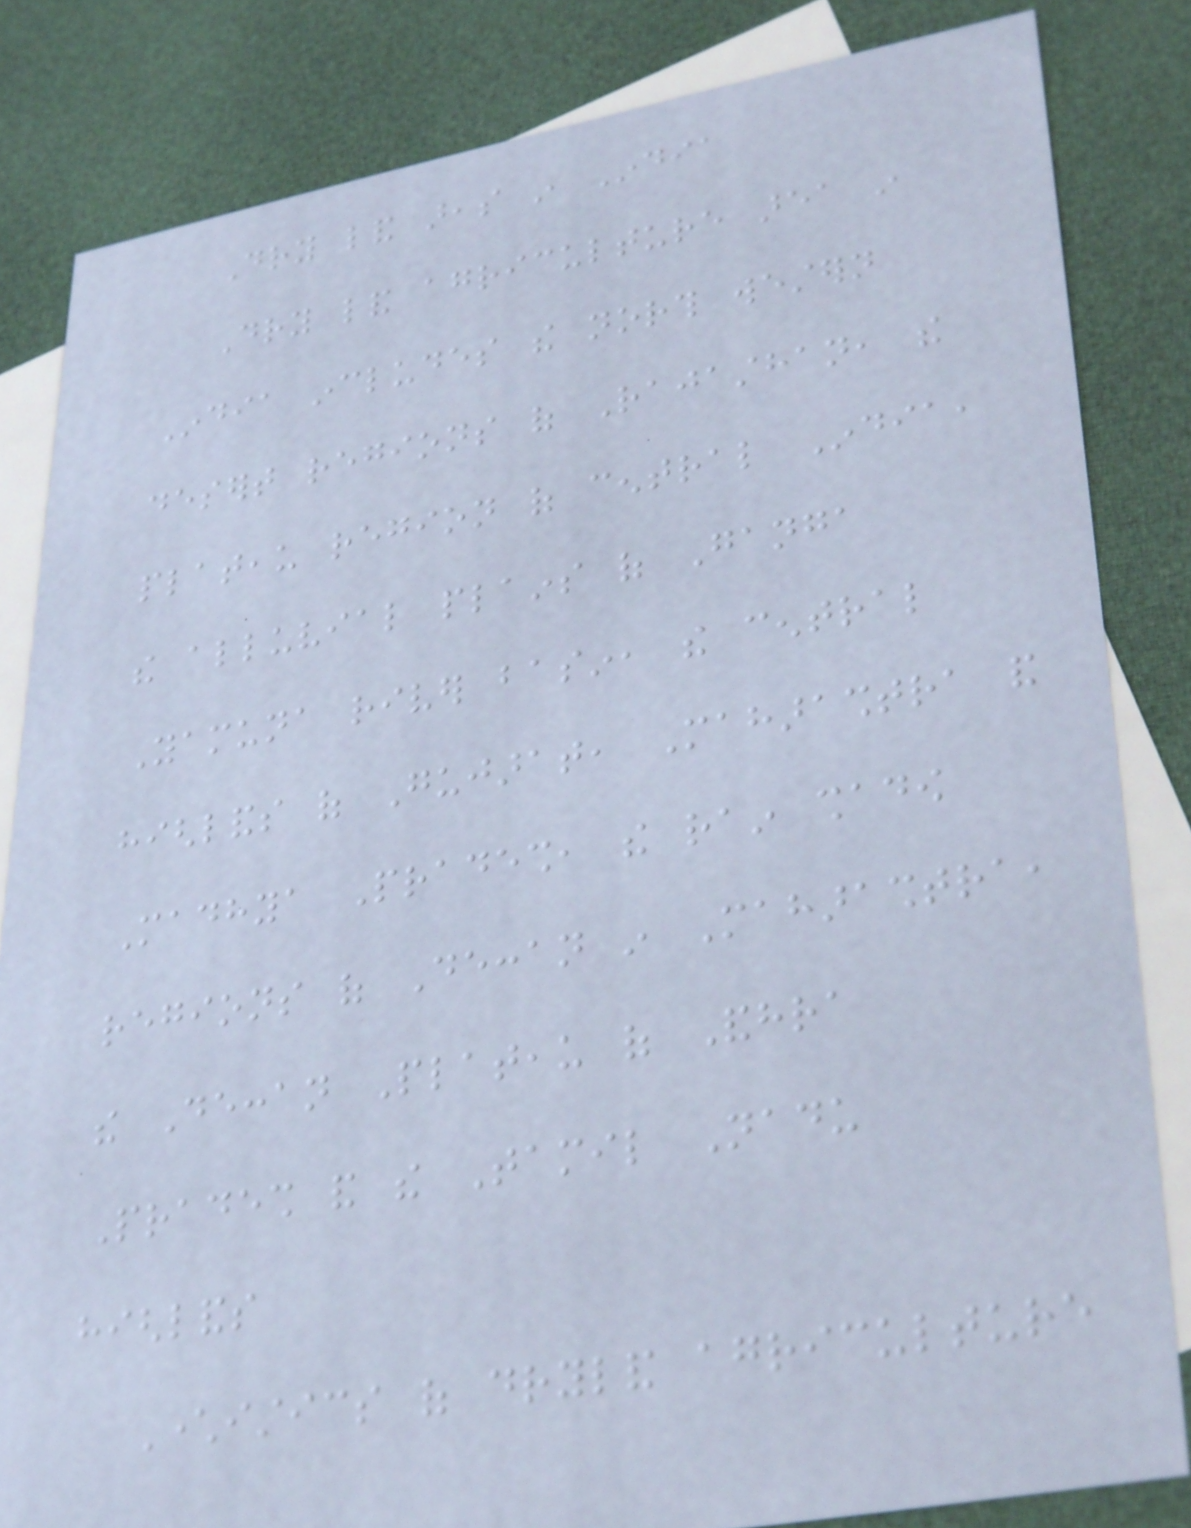Dry land areas in India
Dry land agriculture area in
India includes the north western
desert regions of Rajasthan, the
plateau region of central India,
the alluvial plains of Ganga
Yamuna river basin, the central
highlands of Gujarat, Maharashtra and
Madhya Pradesh, the rain shadow
regions of Deccan in Maharashtra,
the Deccan Plateau of Andhra
Pradesh and the Tamil Nadu
highlands
Characteristics of dryland agriculture
